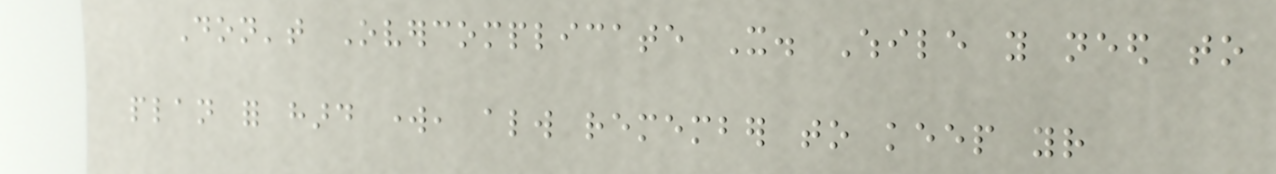Don't Overcomplicate It. While you need to
plan for hard work, always remember to keep your
